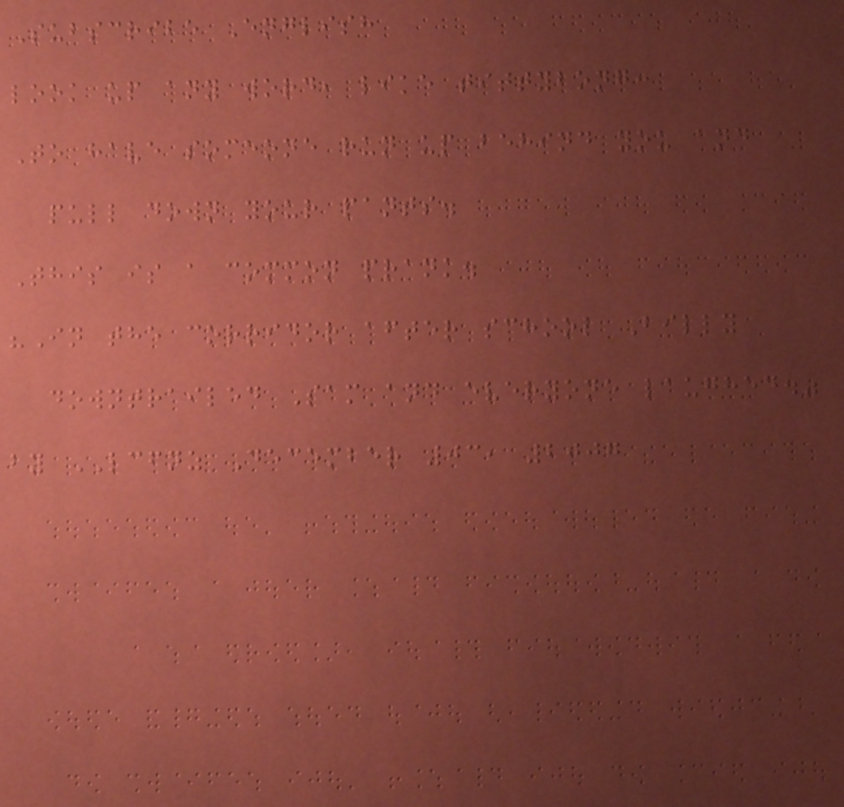Subscribe English
look up any word, like tittybong:
To have someone run up behind you and
pull down your pants.
This is a common prank.
"In the corridor after school Billy
downtrailed Sam and everyone laughed."
by LCFNZ December 03, 2007
